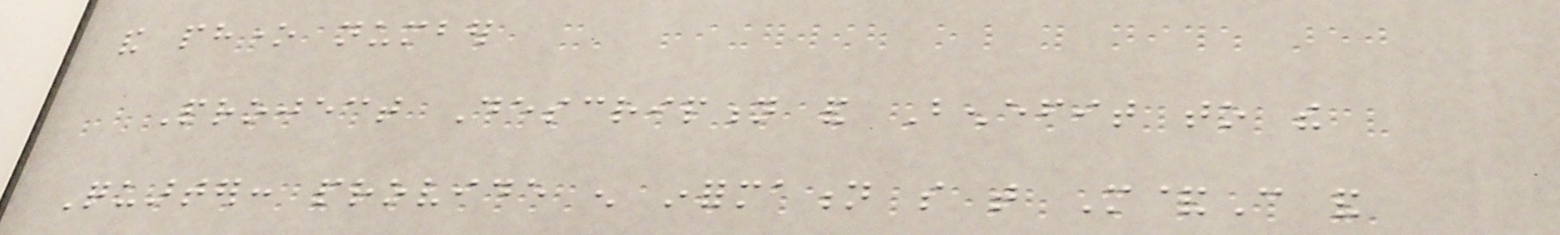and phone number
Project Description and Benefit to the
Quarter: provide enough information so that M&C and
